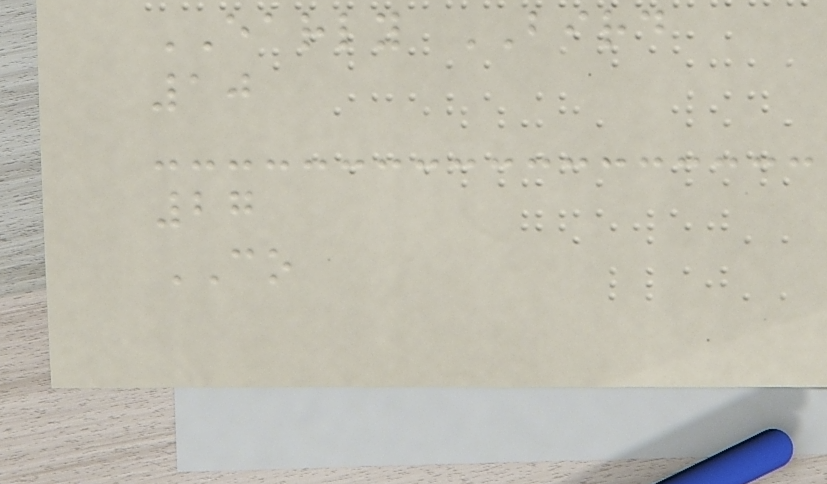EARLY BIRD
10
27
CO
